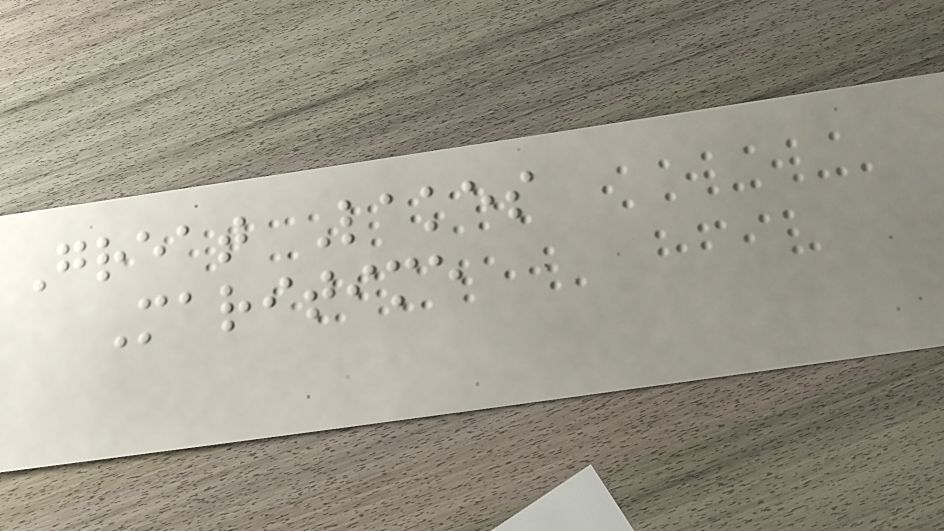Great Lakes
Maritime
